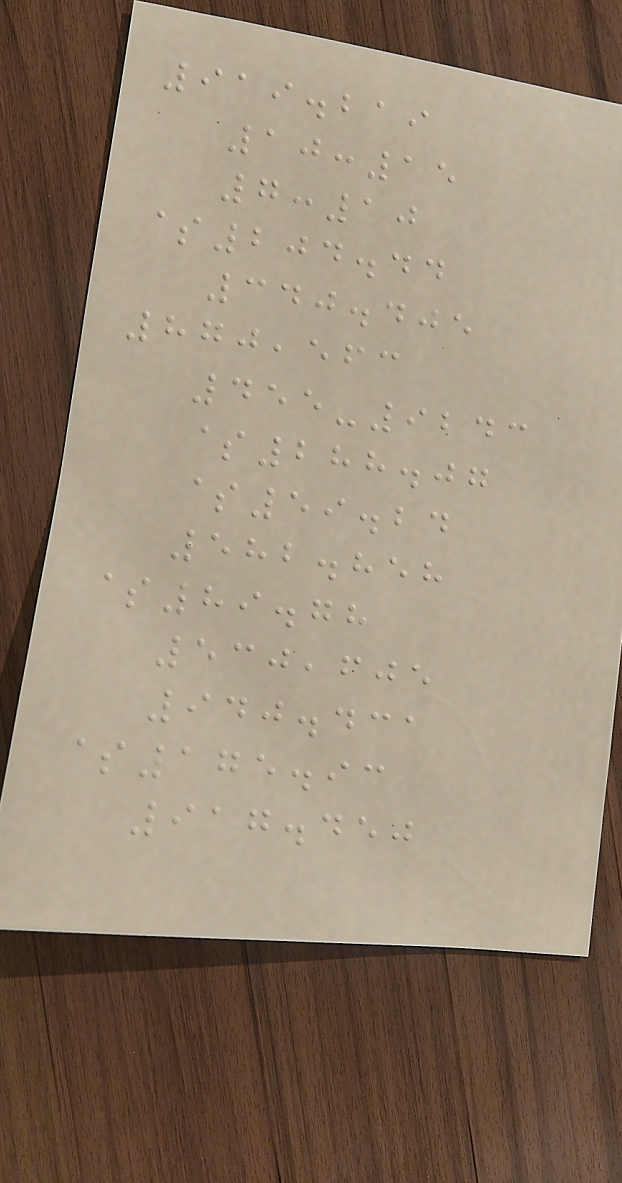919.219
10:15
7:10
$204.44
340.405
870,563
455-9243
$288.07
$59.24
582.858
$89.78
530,605
940.431
$175.93
917.450
